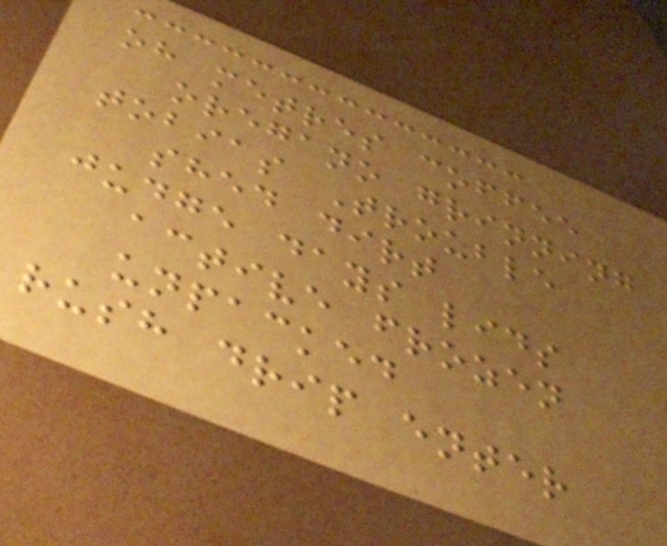oh metres coffee
oregano grinning
tobias Trouble
shed dirt
judge days lids
active frozen
unpacked
rush drip enter
